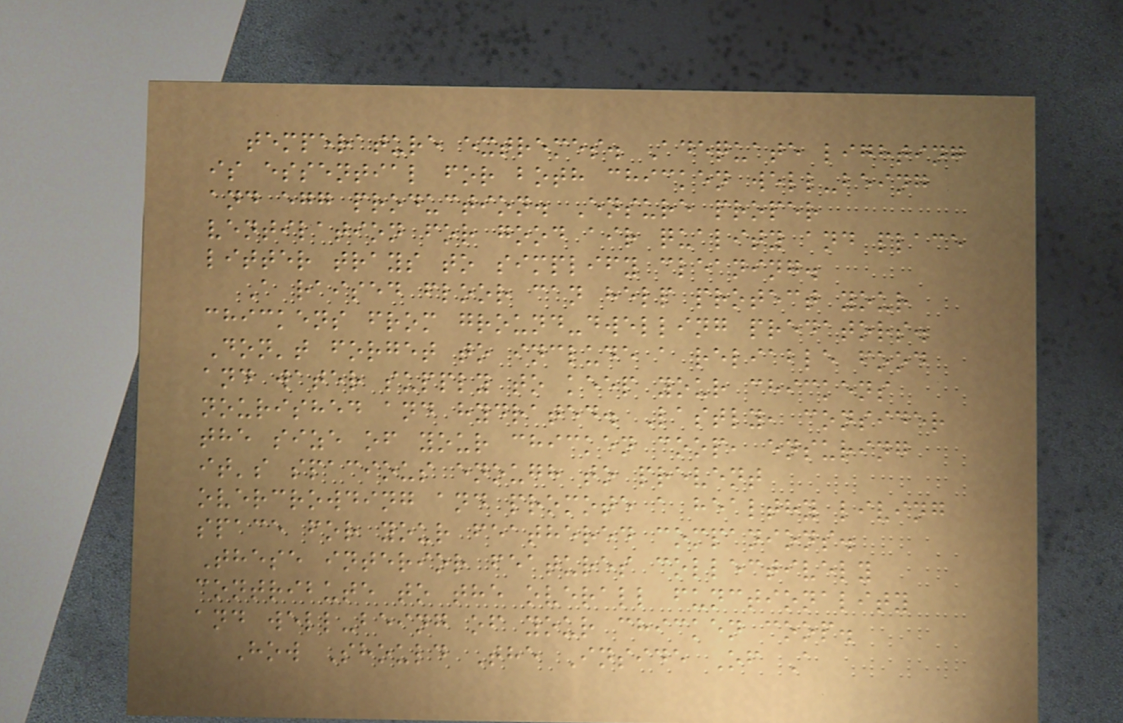temperature extremes. Adequate lighting
is essential for both chicken well-being
and egg production. Ensure proper
ventilation for good air quality and place
litter trays to simplify cleaning.
A raised floor can help protect your
chickens from ground-dwelling predators.
Don't forget to include a reliable food
and water supply to keep your chickens
nourished and hydrated. Lastly, consider
the size of your chicken coop, ensuring
it's spacious enough to prevent
overcrowding and promote a healthy living
space for your feathered companions.
These interior features collectively
contribute to the overall functionality
and well-being of your chicken coop.
How Should The Inside Of A
